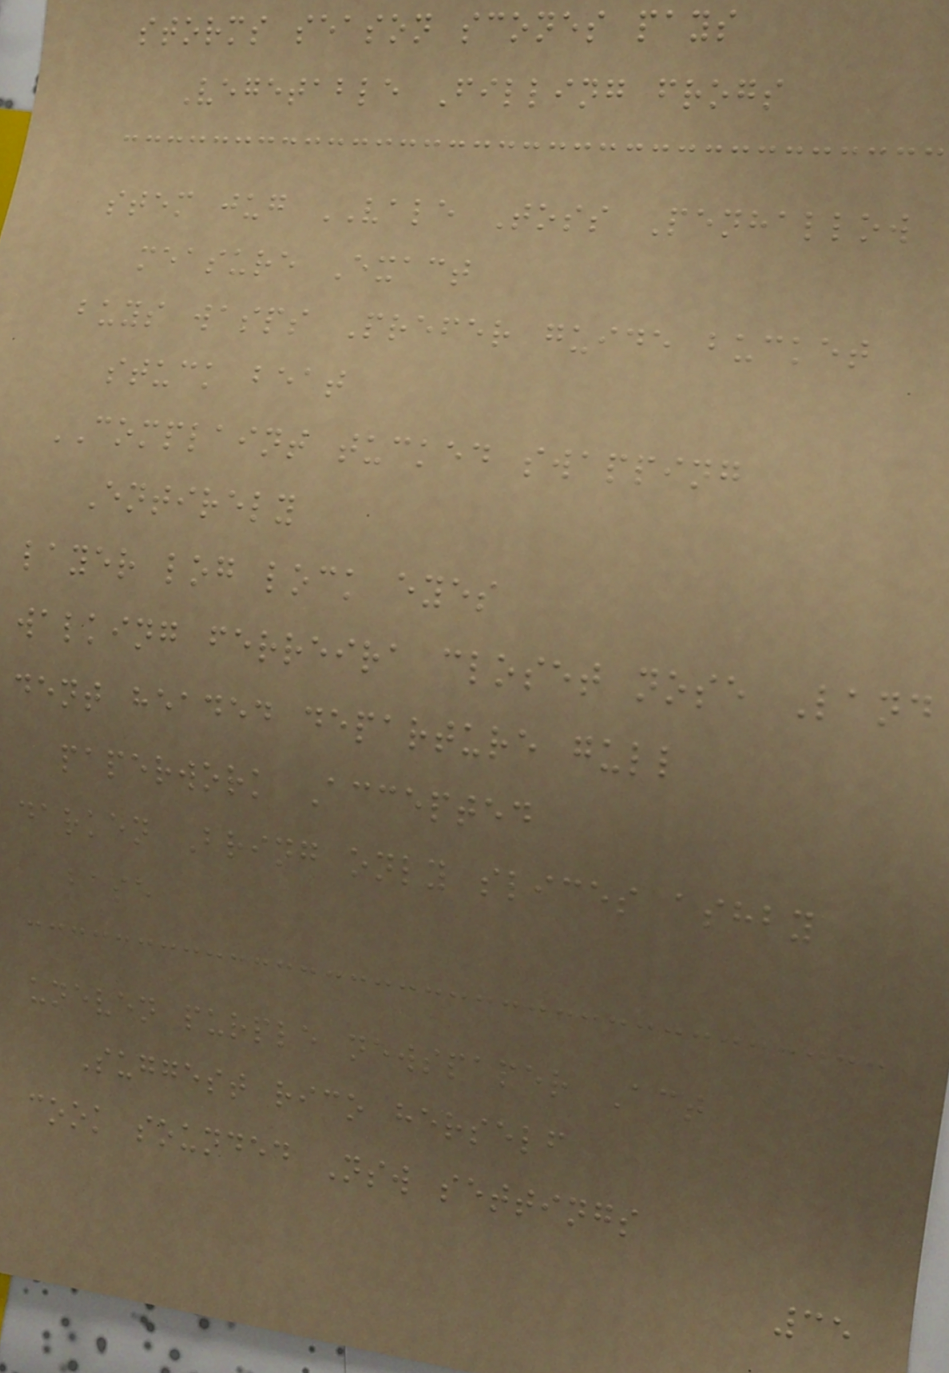storms season scones pays
Vegetable Filling frogs
stem jug VALE Toss Penhallow
measure Exact
buys wasps Prefer guide bucket
stuck beat
COMPLAINT tucked swapping
Entirely
layer log lock eyes
walking ferreira closet nose Land
dent headed departure gull
paperwork Accepted
darken Bring only slices ashby
base
uneven purple newspaper Act
Suggest rico herself
cook sounded Nsw settings
35
